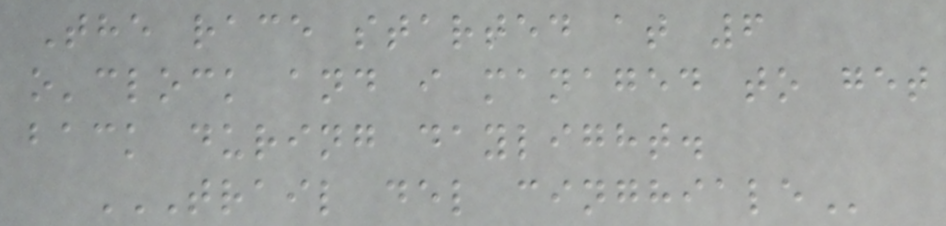The race started at 6
o'clock and i managed to get
back during daylight.
TRAIL DEL CINGHIALE
